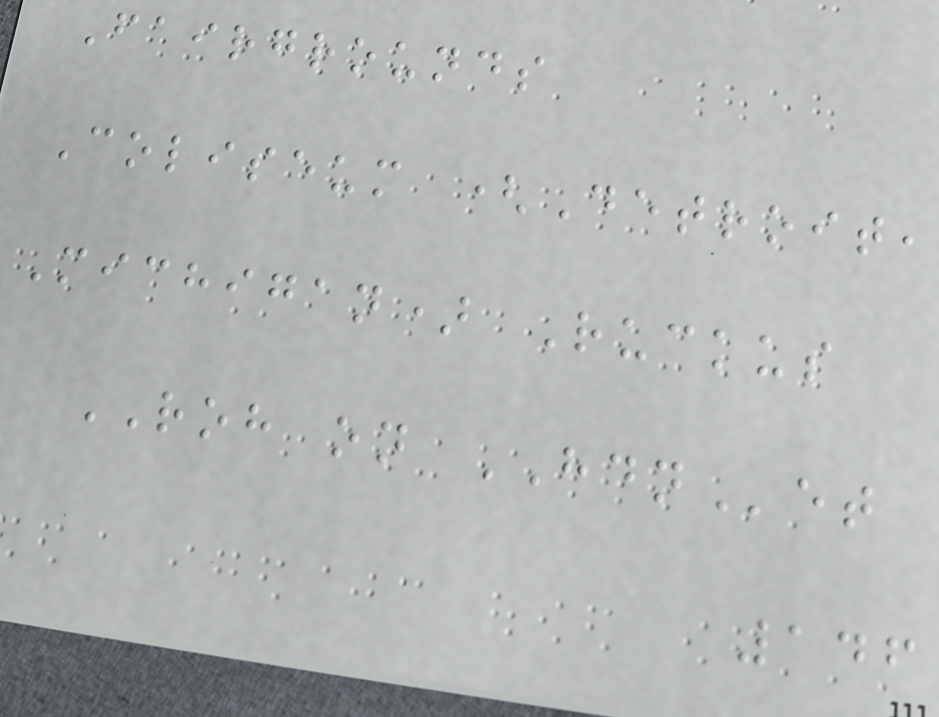Fairgrounds
Coliseum (Detroit,
Michigan) Ruckus
ROH on HDNet
146
